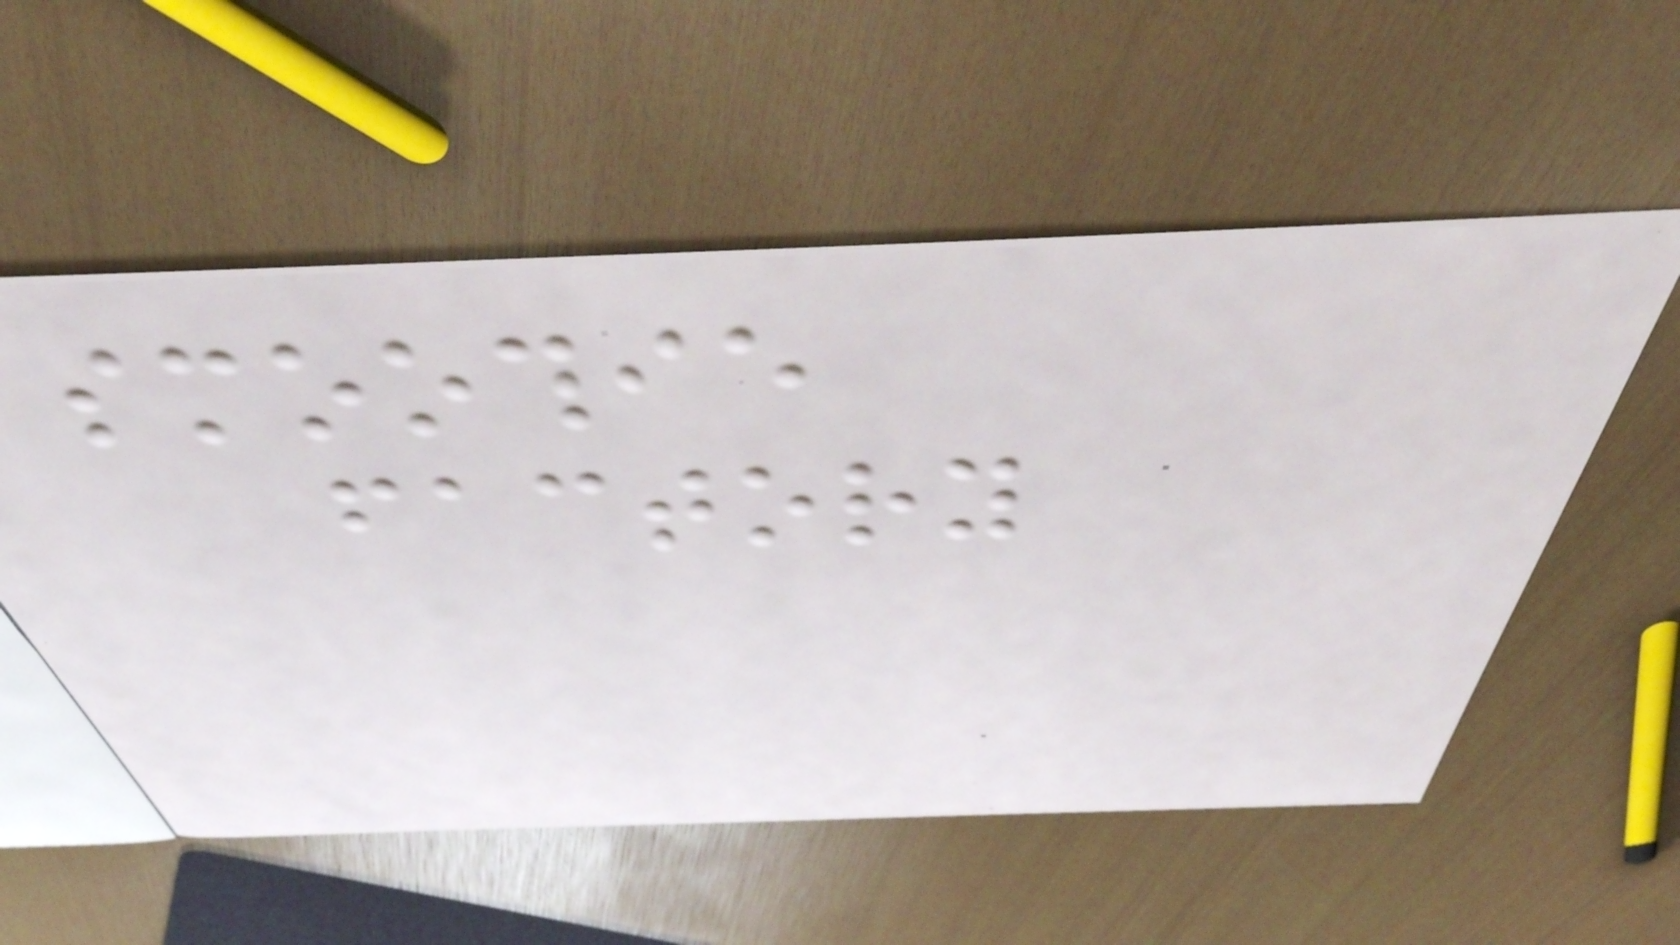smoothie
factory
